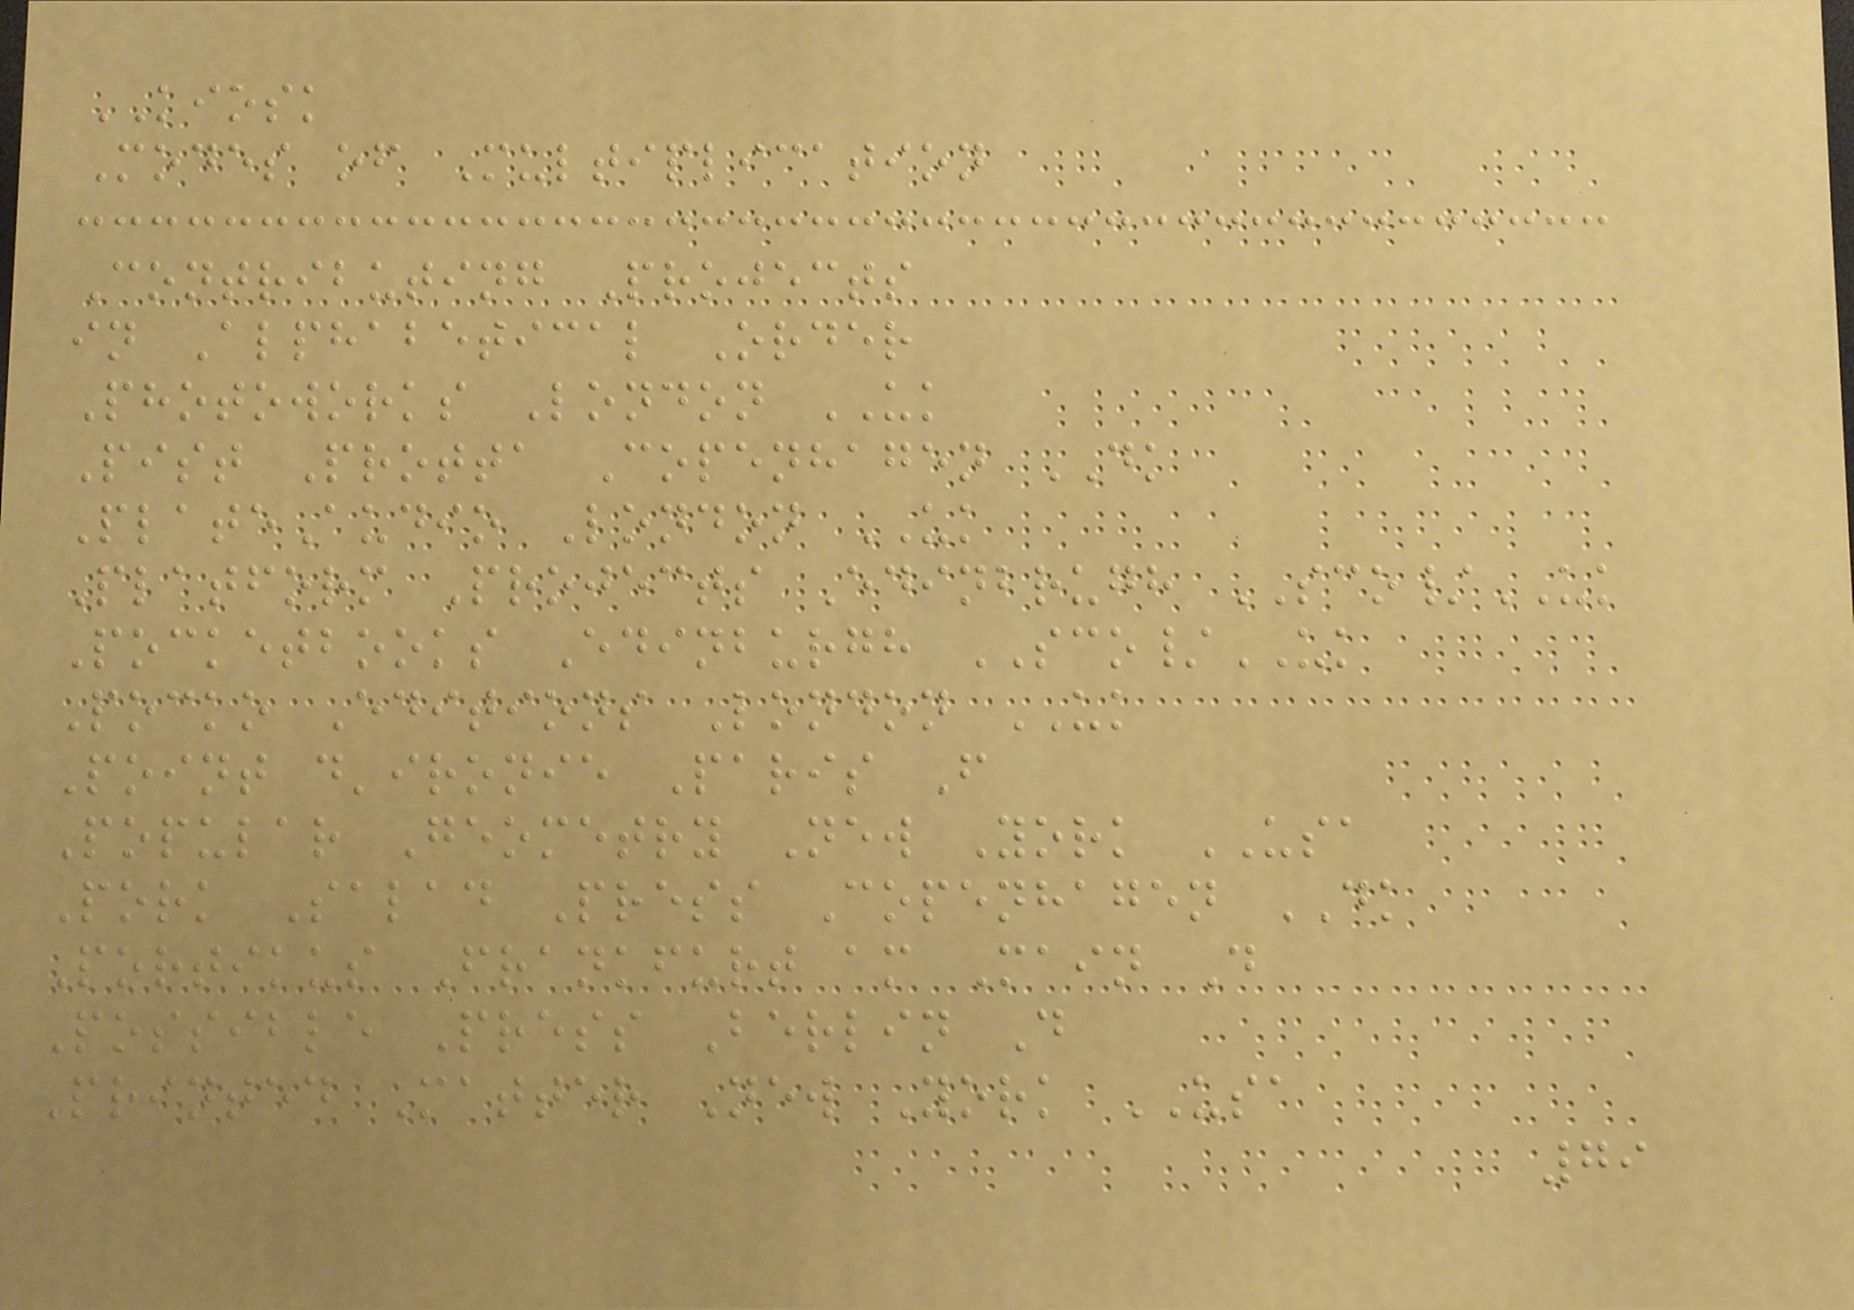KIOSK
Modes of Multiplication
Contributing Projects
in Alphabetical Order
Photoworks London UK
Pist Protta Copenhagen DK
PlateAudio London UK
Platform Projects Edinbrugh SCO/UK
Pocketbooks Edinburgh SCO/UK
Pocko Editions London UK
Point d'ironie Paris F
Popular Geometry New York USA
Pork Salad Press Copenhagen DK
Portikus Frankfurt am Main D
Possible Press Berlin D
Printed Matter New York USA
79
